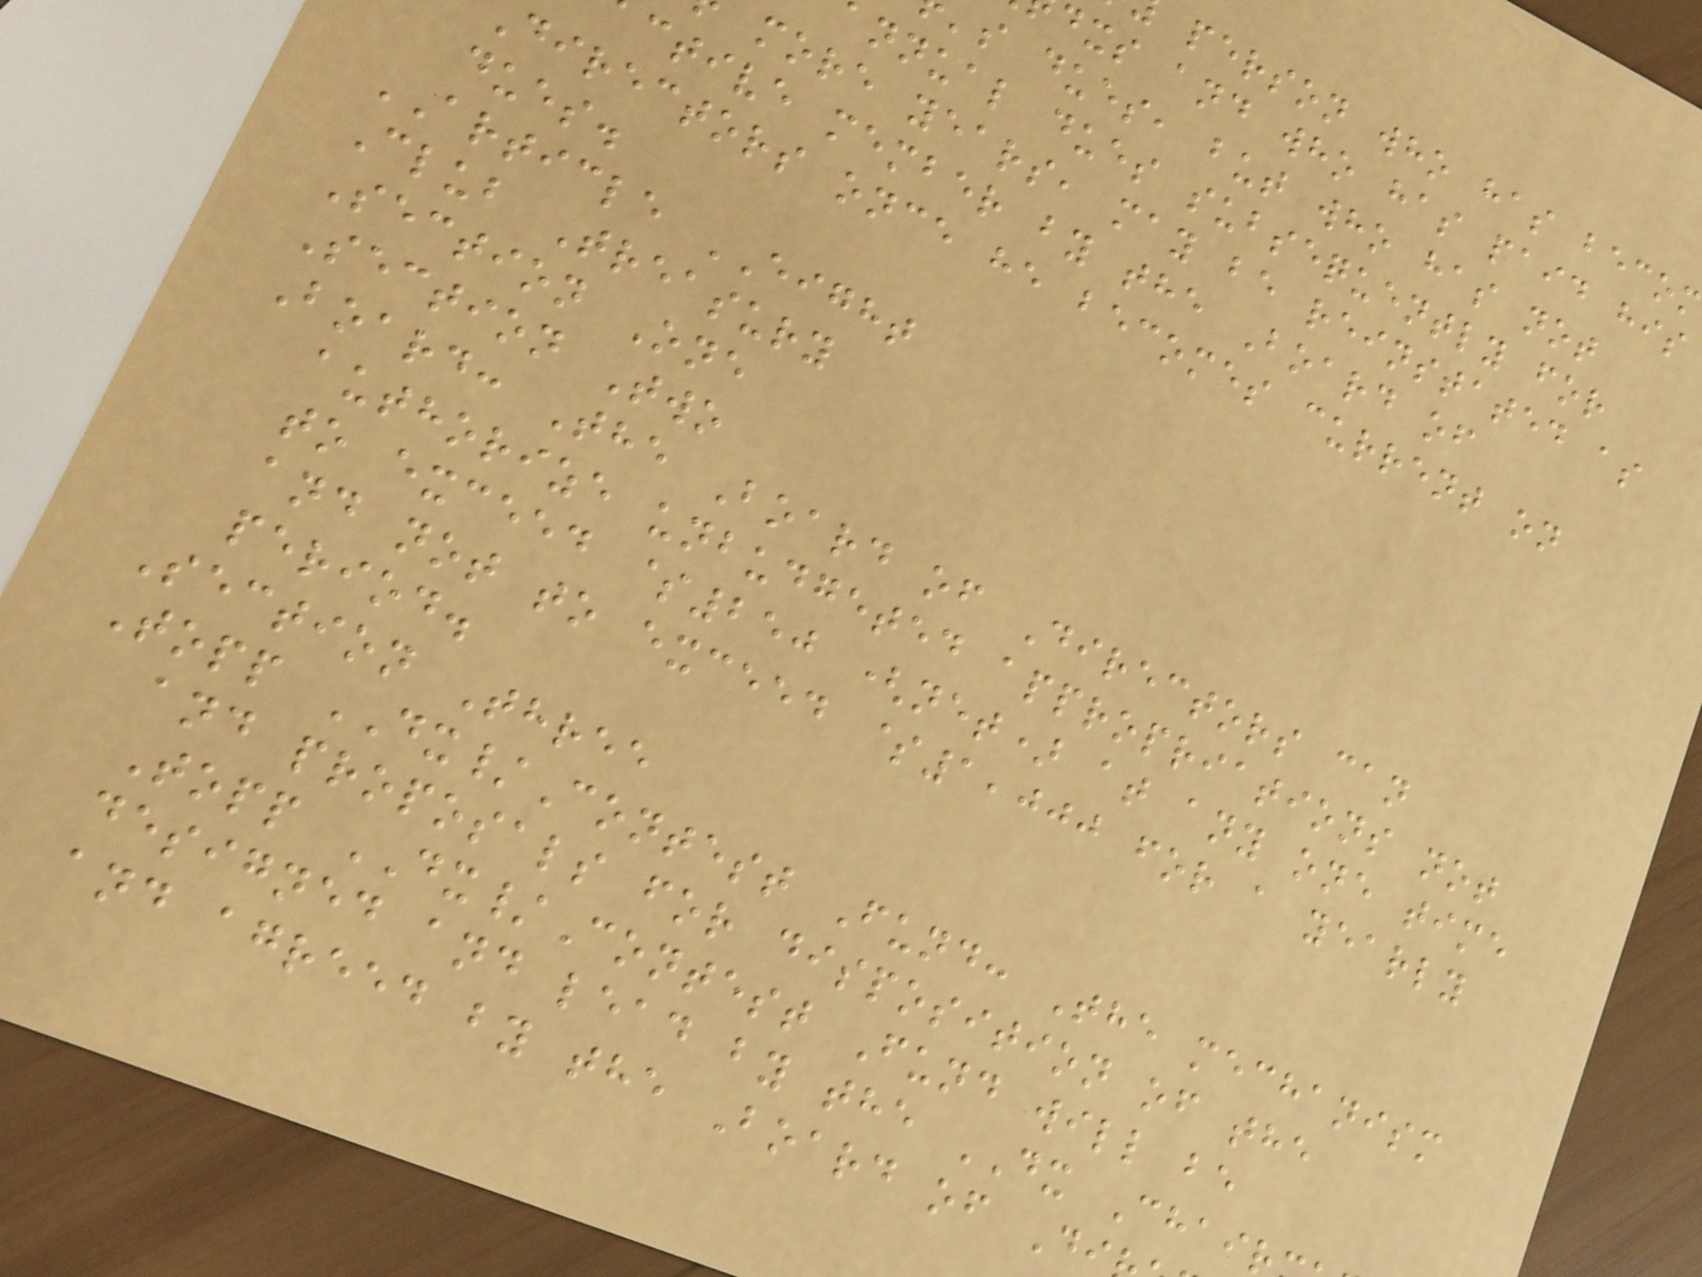person who has becom
dxs and who has paid his
's dues, but who has not
nnual dues subsequently for
more years, may be reinstated as
ctive member by the Board of
directors once he becomes current on
dues.
ARTICLE EIGHT
Club Treasury
Section One
Section Two
Board: The Board of Directors can
authorize unbudgeted appropriations not
to exceed $250 (net) at any one time
and not to exceed $1,000 for a yearly
period.
Section Three
Topp DX/Contest Fund: The mechanism
and proposals for disposition of the
Topp DX/Contest Fund will be
designed and lead by the DX Chai
and agreed by the Board of Di
